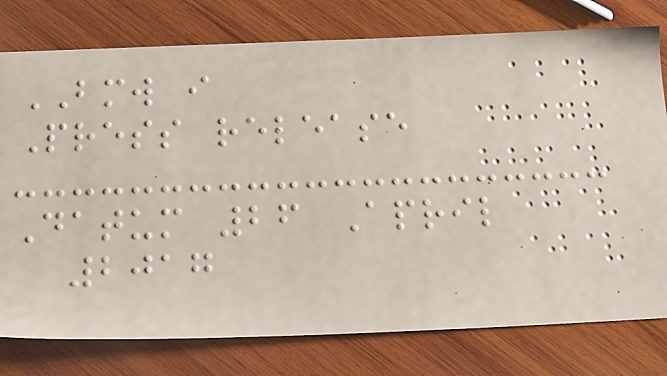BMW i
Press release
Datum 26 April
2017
